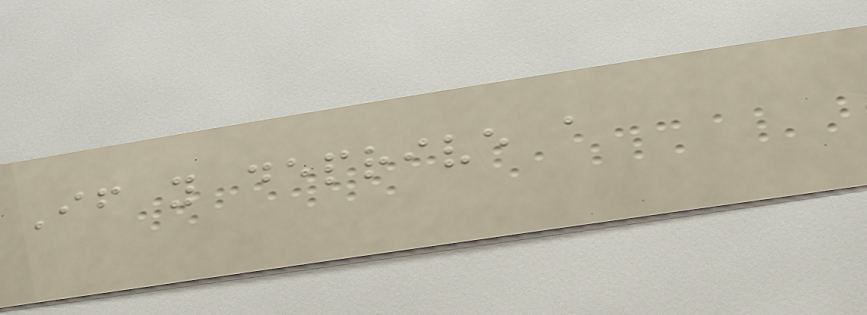If you deprive a
